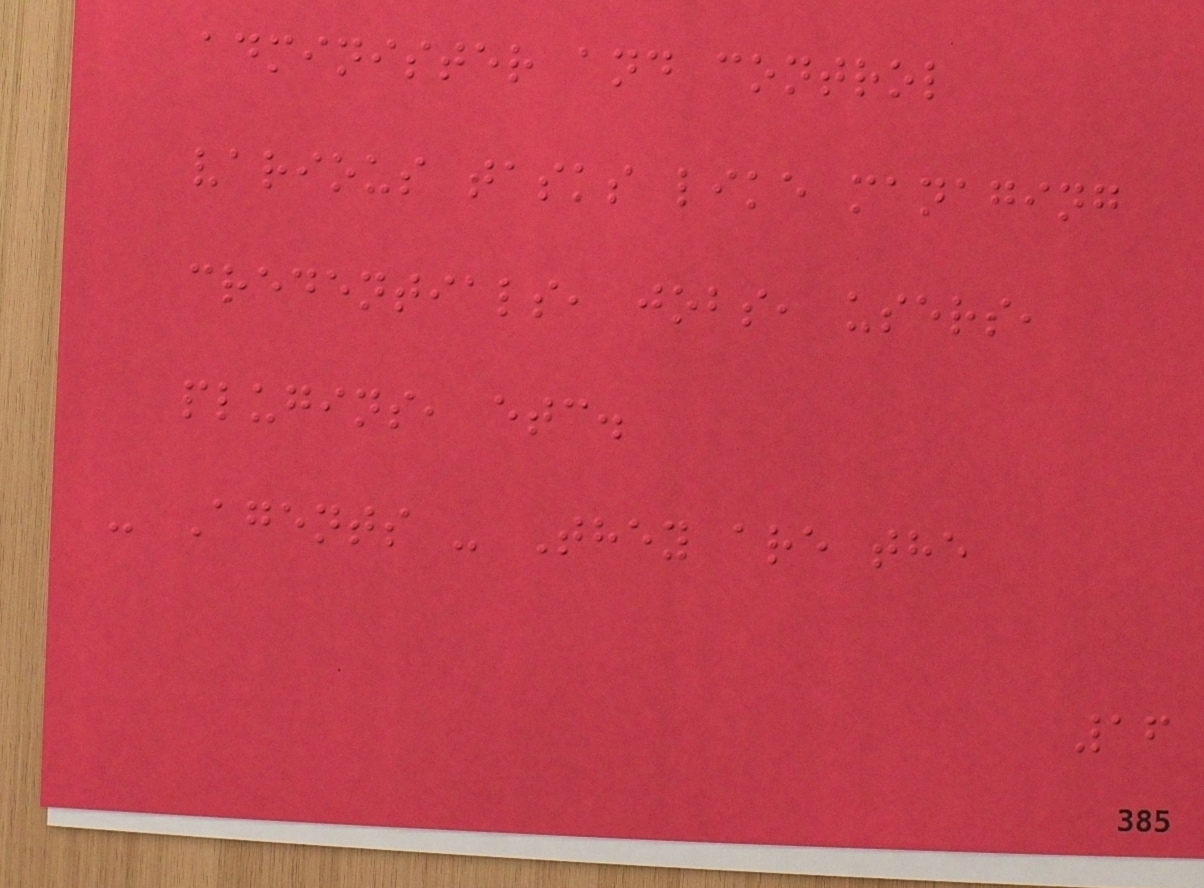administer and control
various tasks like managing
credentials, jobs, users,
plugins, etc.
- Agents - They are the
16
